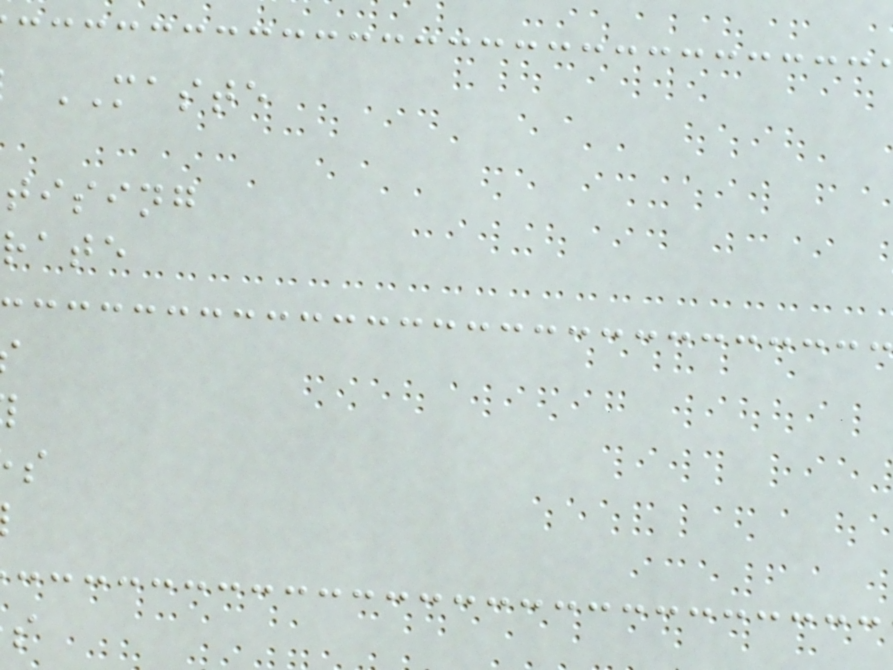MASTE
tising
rate
